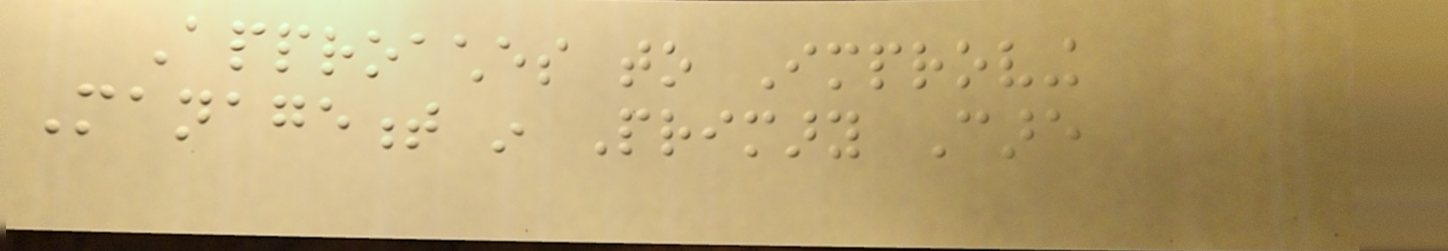Approaches to Improving
Management in Primary Care
